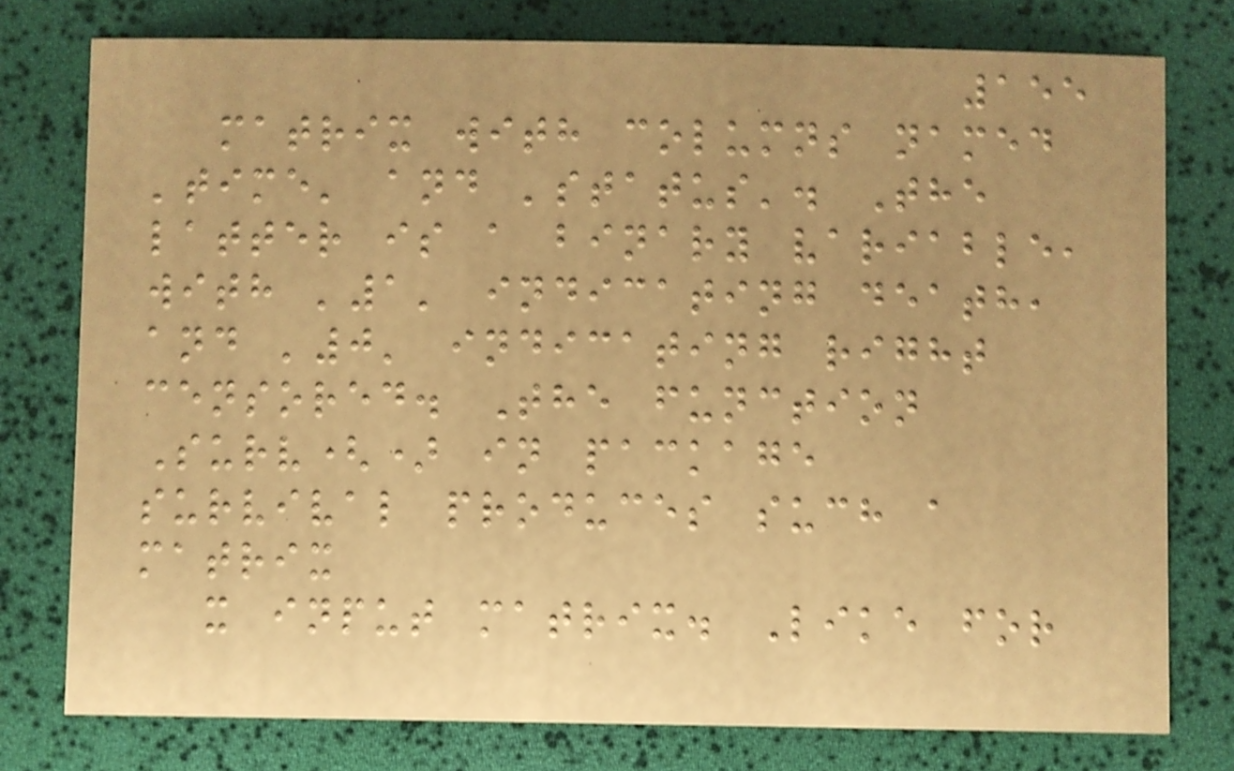155
matrix with columns named
'time' and 'status'. The
latter is a binary variable,
with '1' indicating death,
and '0' indicating right
censored. The function
Surv() in package
survival produces such a
matrix
x input matrix. Like for
